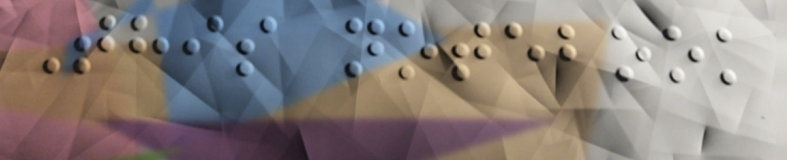This notebook
